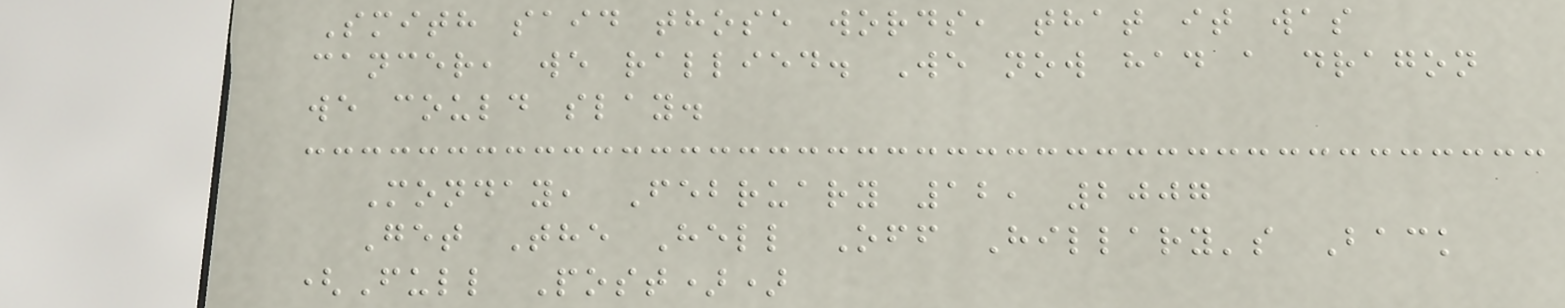Smith said those words, that it was
cancer, we rallied. We now had a dragon
we could slay.
Monday, February 12, 2007
Get The Hell Off Hillary's Back
(Full Post))
